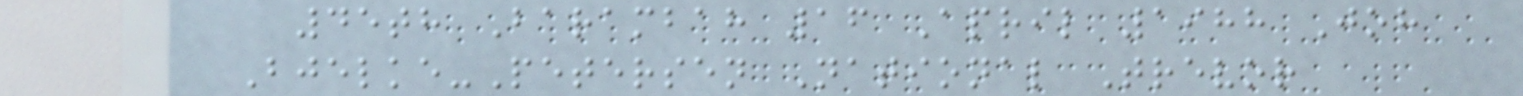45th Barambah 16 April 1988 Joh
Bjelke-Petersen National Trevor
